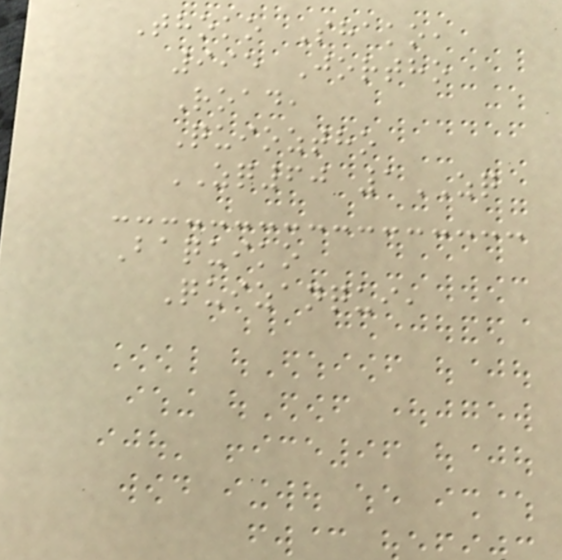Thoko Shako,
995 Jortho
Road,
Quioztho
ZQ60 1ZQ
Baquiko
Quizanqui,
